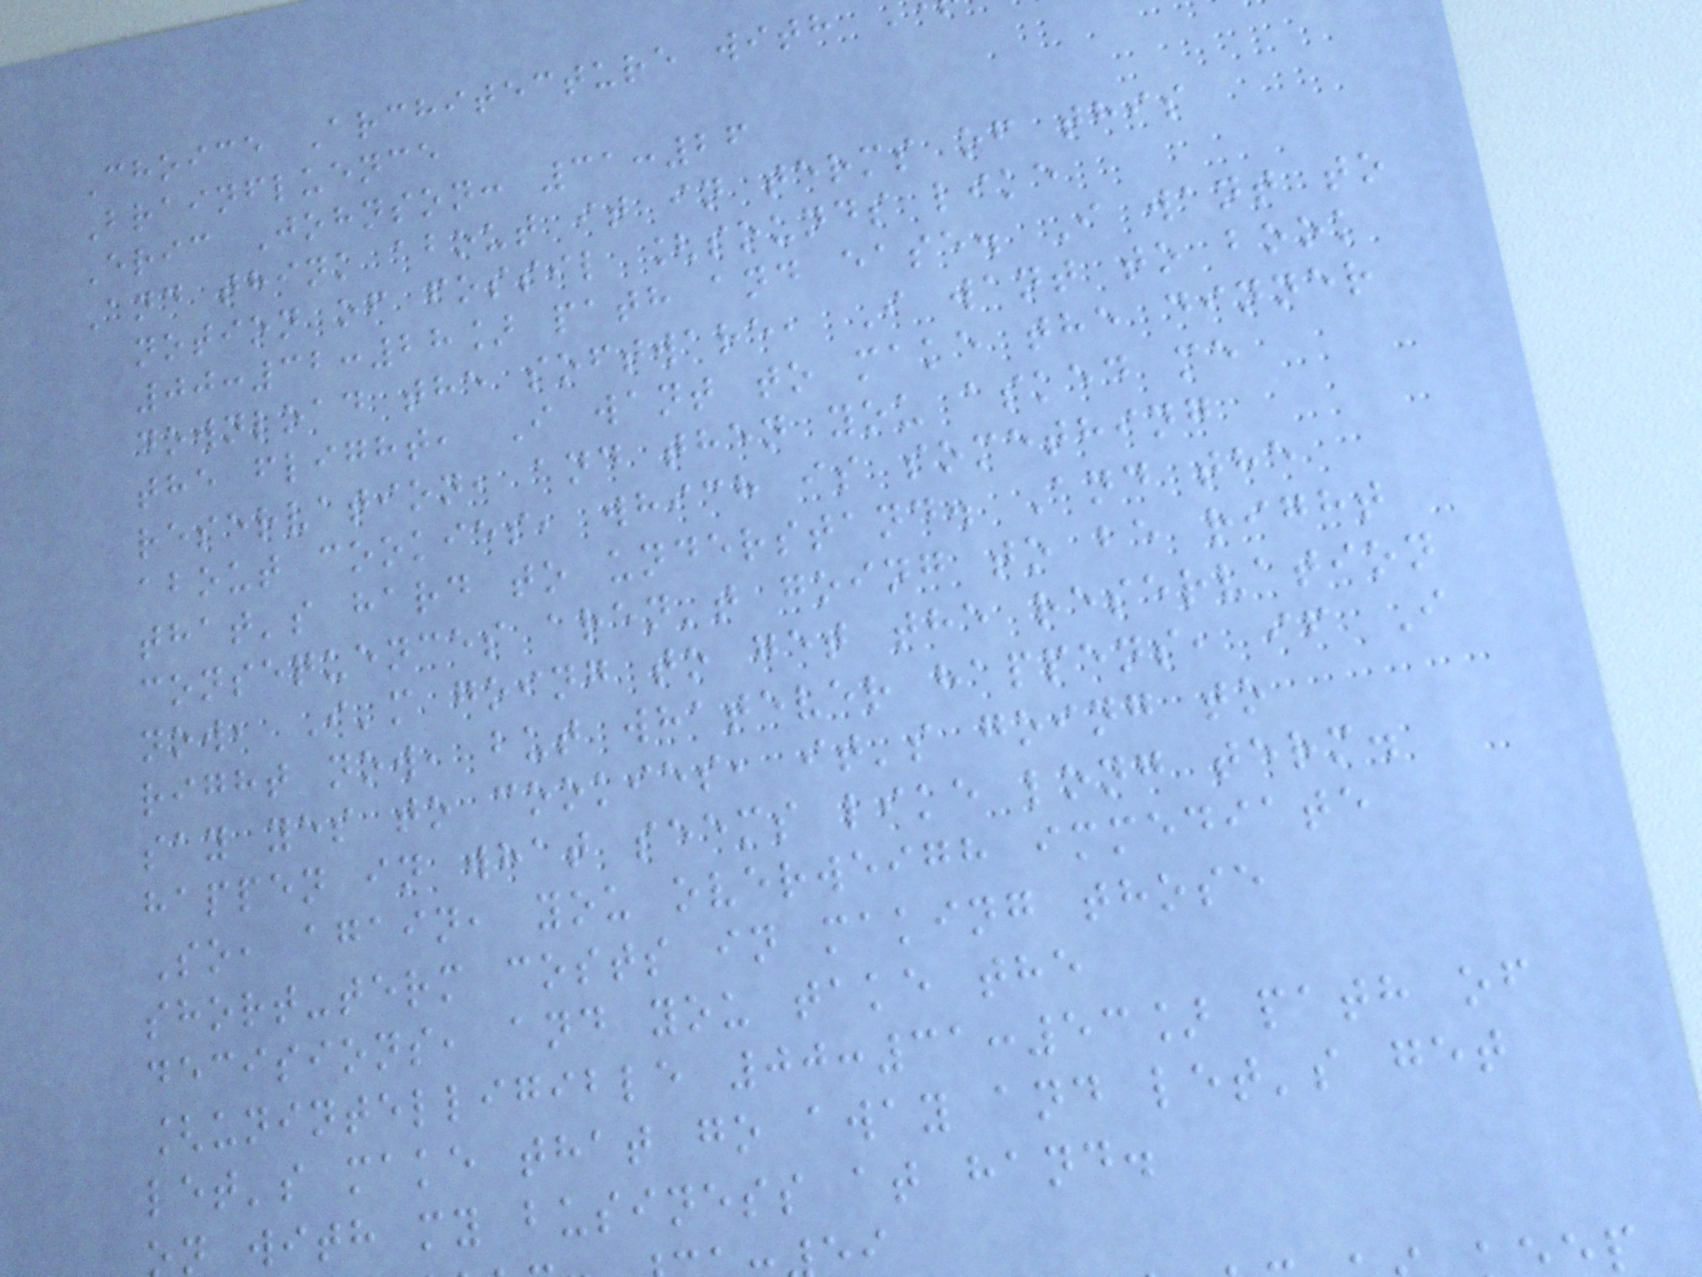Choice Architecture with
Brainfluence
Eric Johnson: 31:26
And think about it in terms of this
notion of fossil [sounds like
00:32:28] path and ease. I want to
download the software, I want to book
the flight, I want to make the dinner
reservation, and then you asked me
about cookies, which is something
that's hard to understand. And the
consequences aren't going to be right
now, I'm going to get the reservation
right now, but whatever happens, if I
say yes to cookies, it's going to
happen in what seems like long term.
So, again, you overweigh immediate
short-term costs in making those
decisions, and you take the
[unintelligible 00:31:53] path of
let's make that go away and let's get
n with my business at hand.
